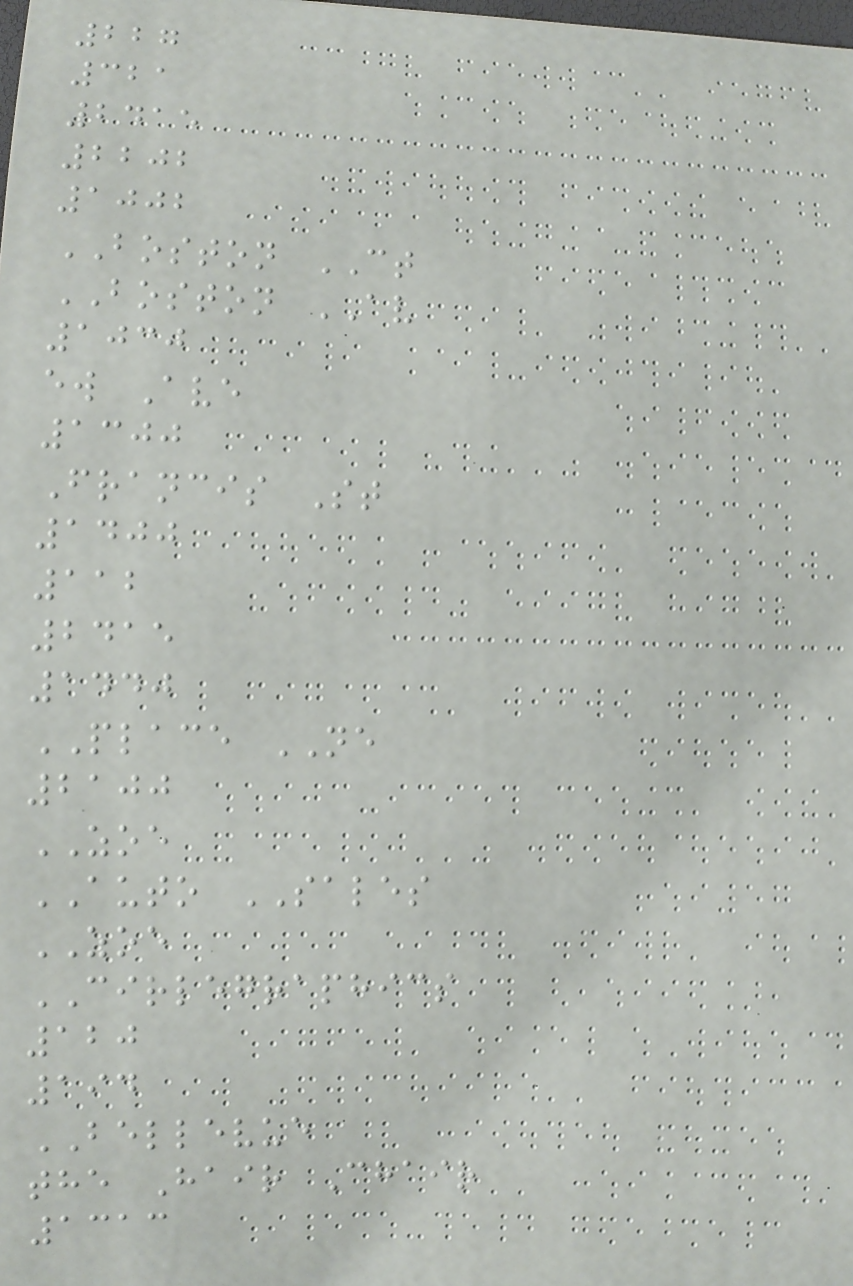227
321
2415
2202
1002
BOSTON CT
BOSTON AV
1030
ew Ave
1300
Francis St
1400
112
2415
1440
PLACE NE
2100
ZOE
AUTO SALES
ZOE
CIRLEGRAPHICS
120
194
BELLEVUE
the Hair Chair
1313
